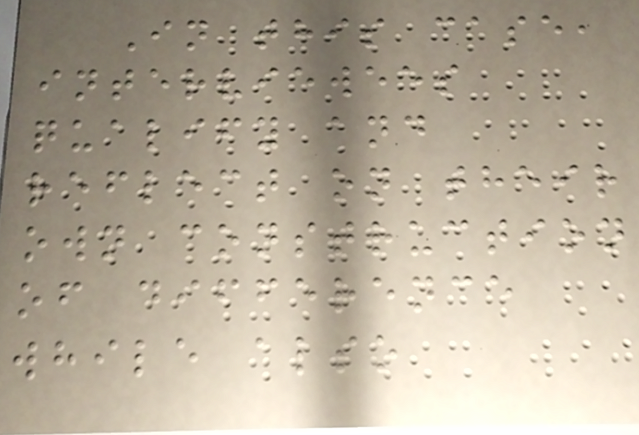In this case,
interviewees
qualify and
reflect on their
own construction
of difference
while also
